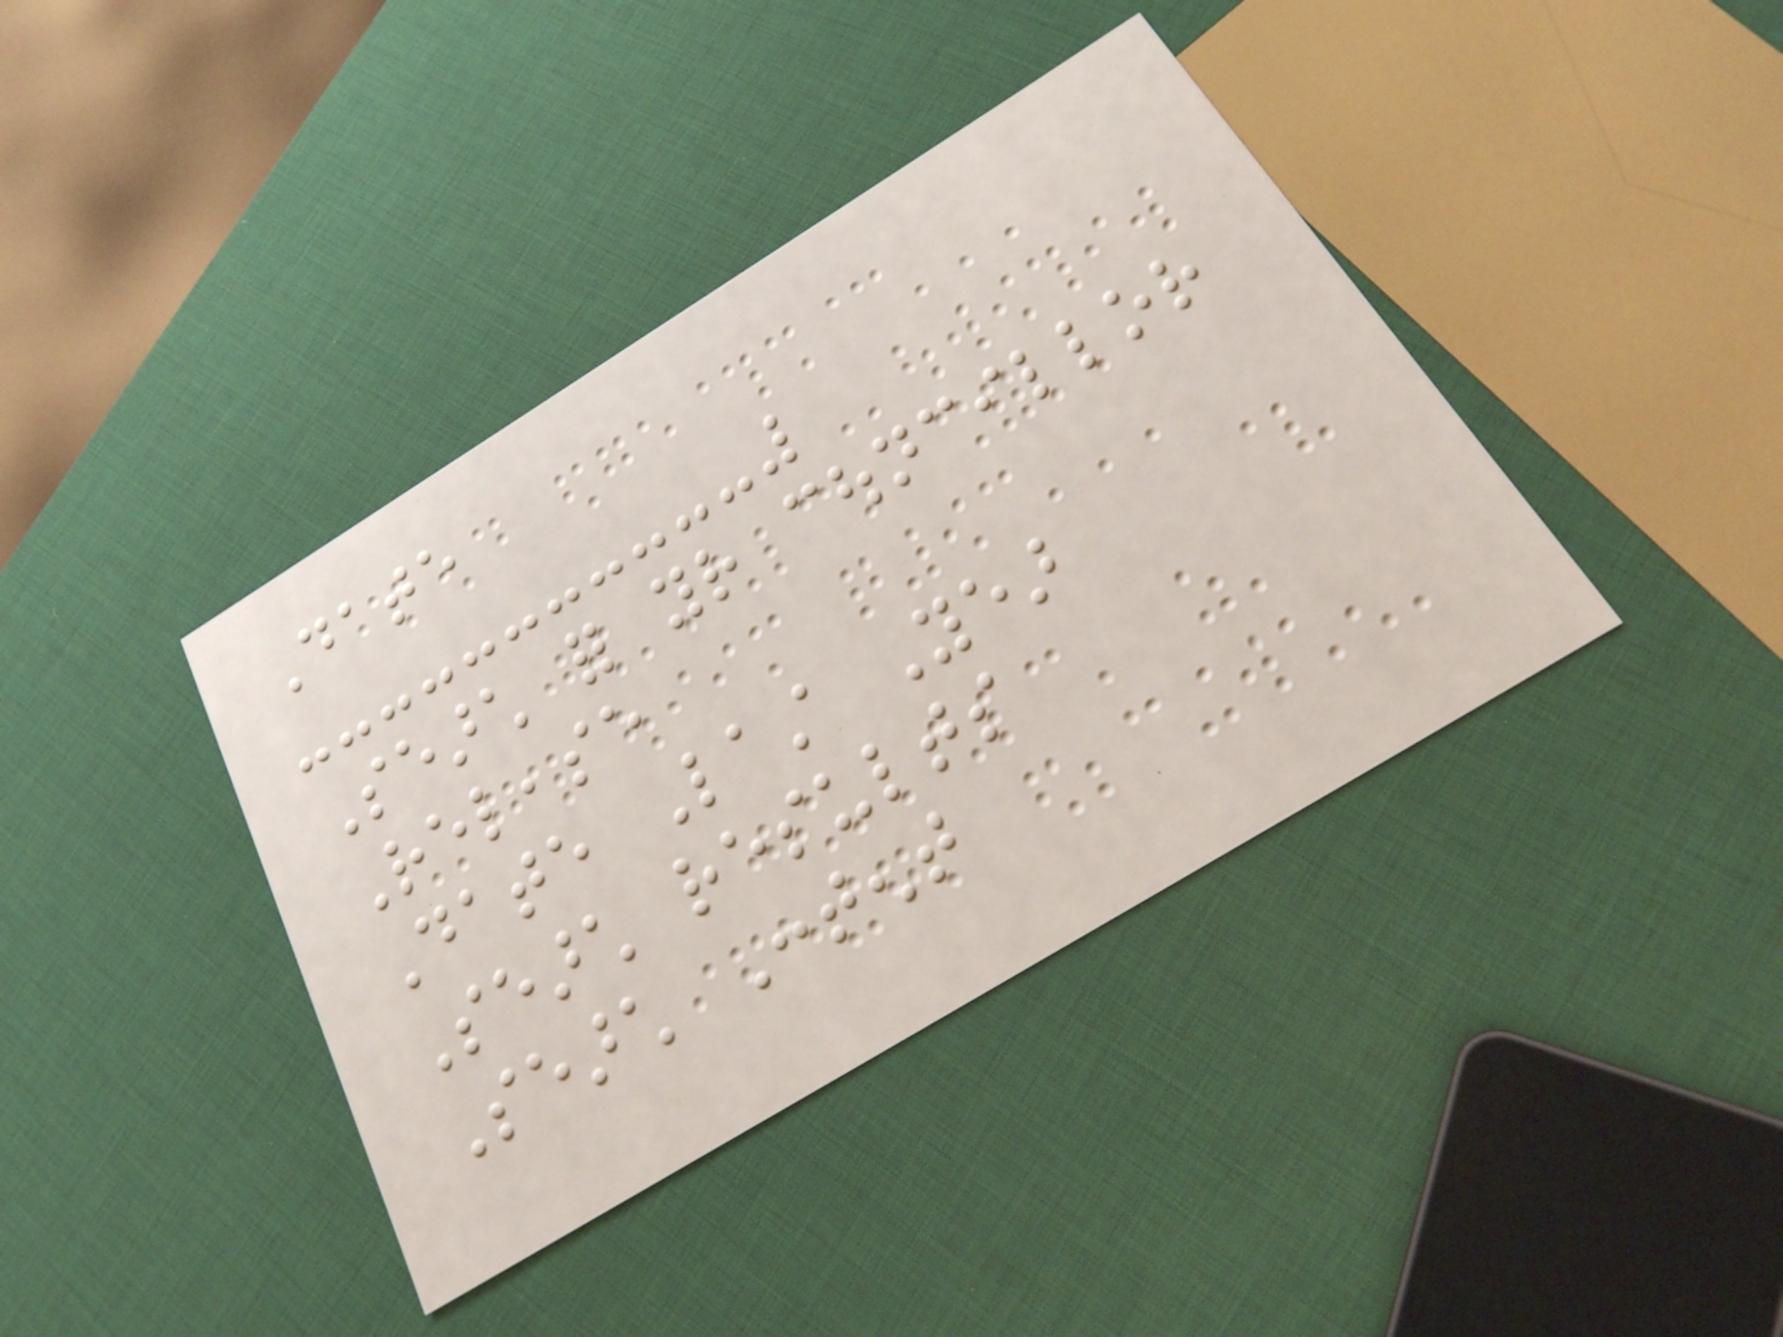Date
Search for your councillor
Release
Date Last Year
Search results
Search Content
